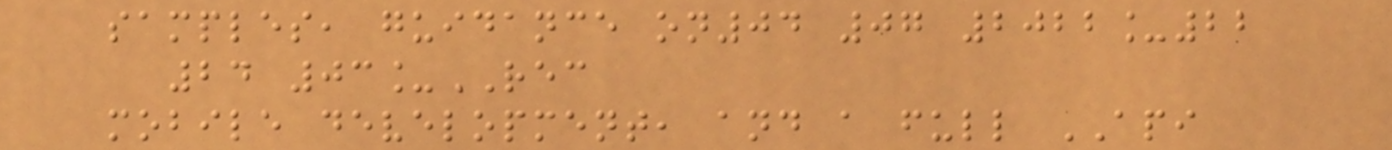samples, guidance on04 07 2022_22
24 03_REC
mobile development, and a full API
